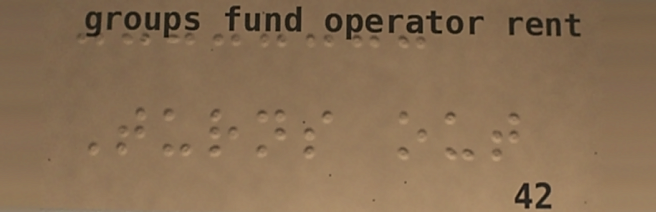Turns out
